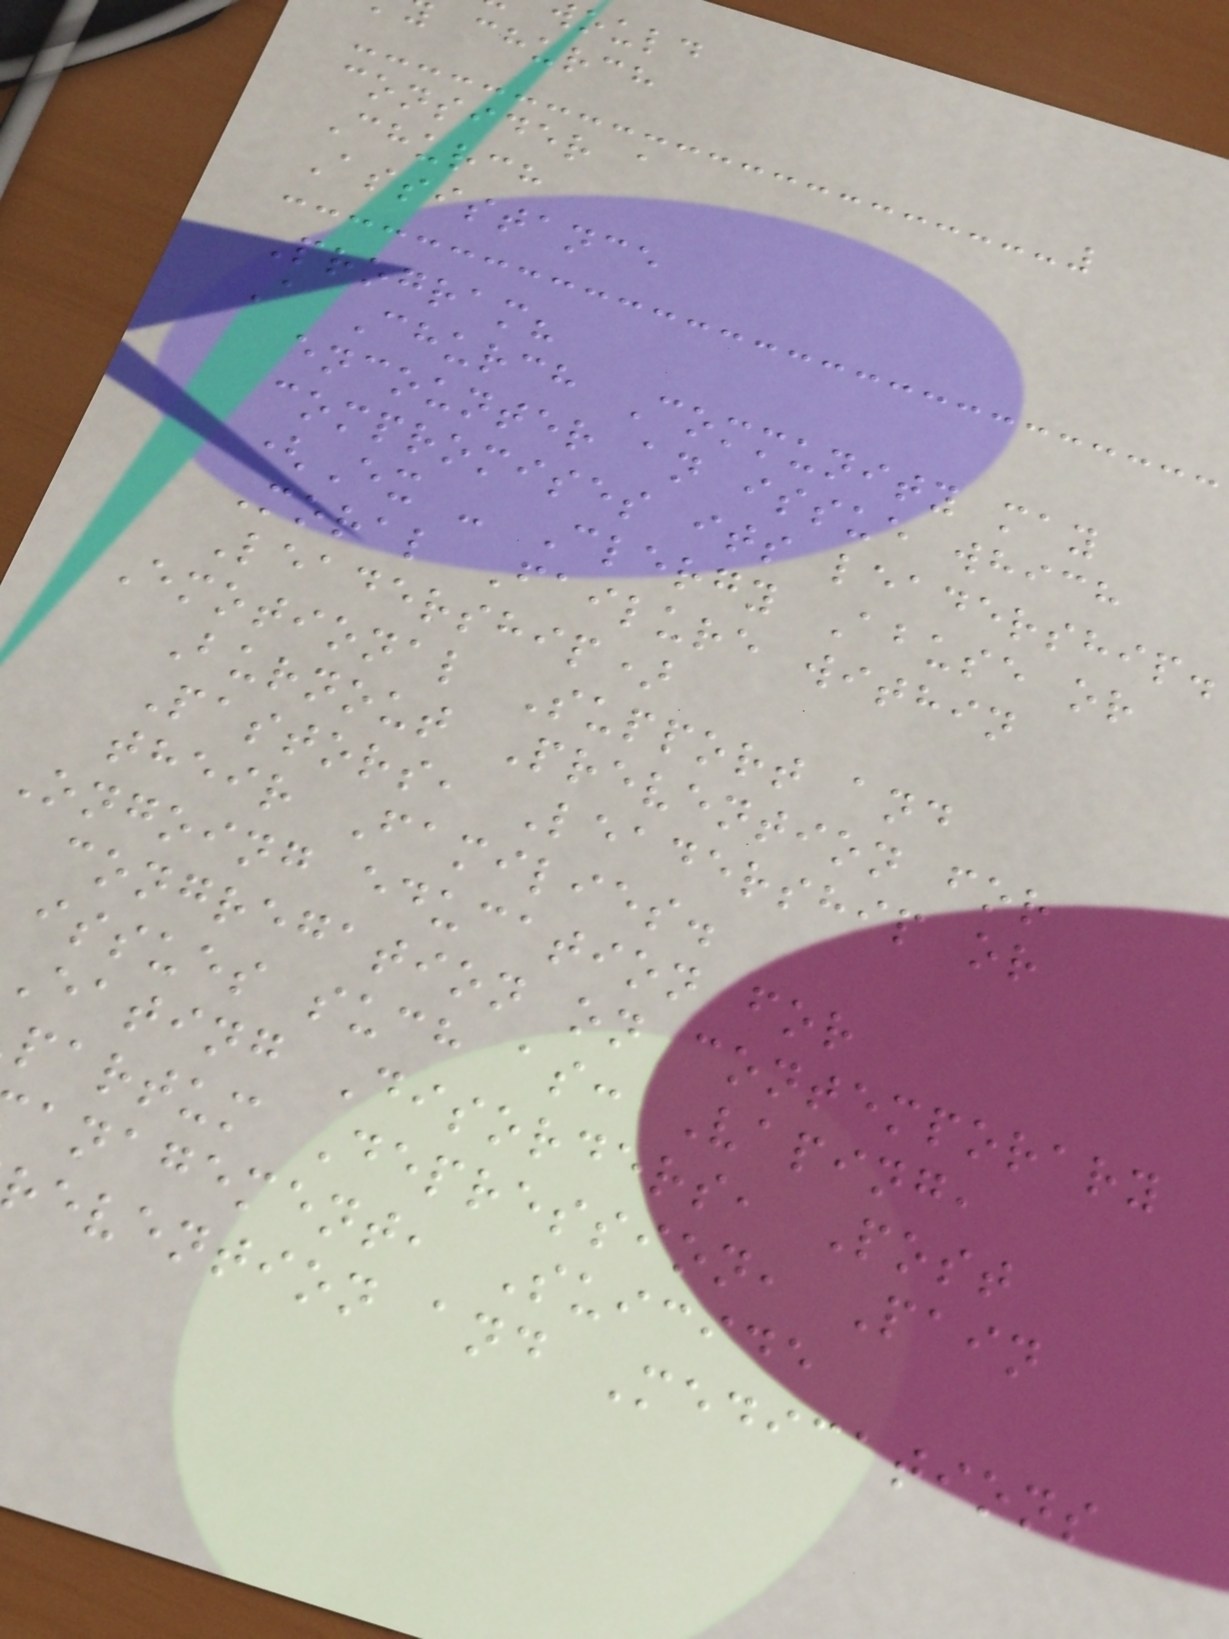ould
church
consider a
Church
Assistance
Program?
A Church Community may
encounter an issue which
compromises its leadership.
(Ex - Clergy Abuse or
Moral Failure within
Leadership)
Emotional Support and
Burnout Prevention for
Pastors, Leadership or
their Families.
Ongoing education for
congregation on contemporary
issues such as: Vaping,
Eating Disorders, Post
partum Depression, Pain
anagement, Suicide
evention and Medications
